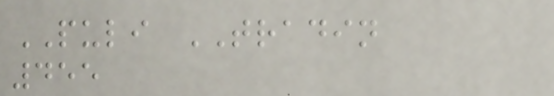PULI TRADIN
455
